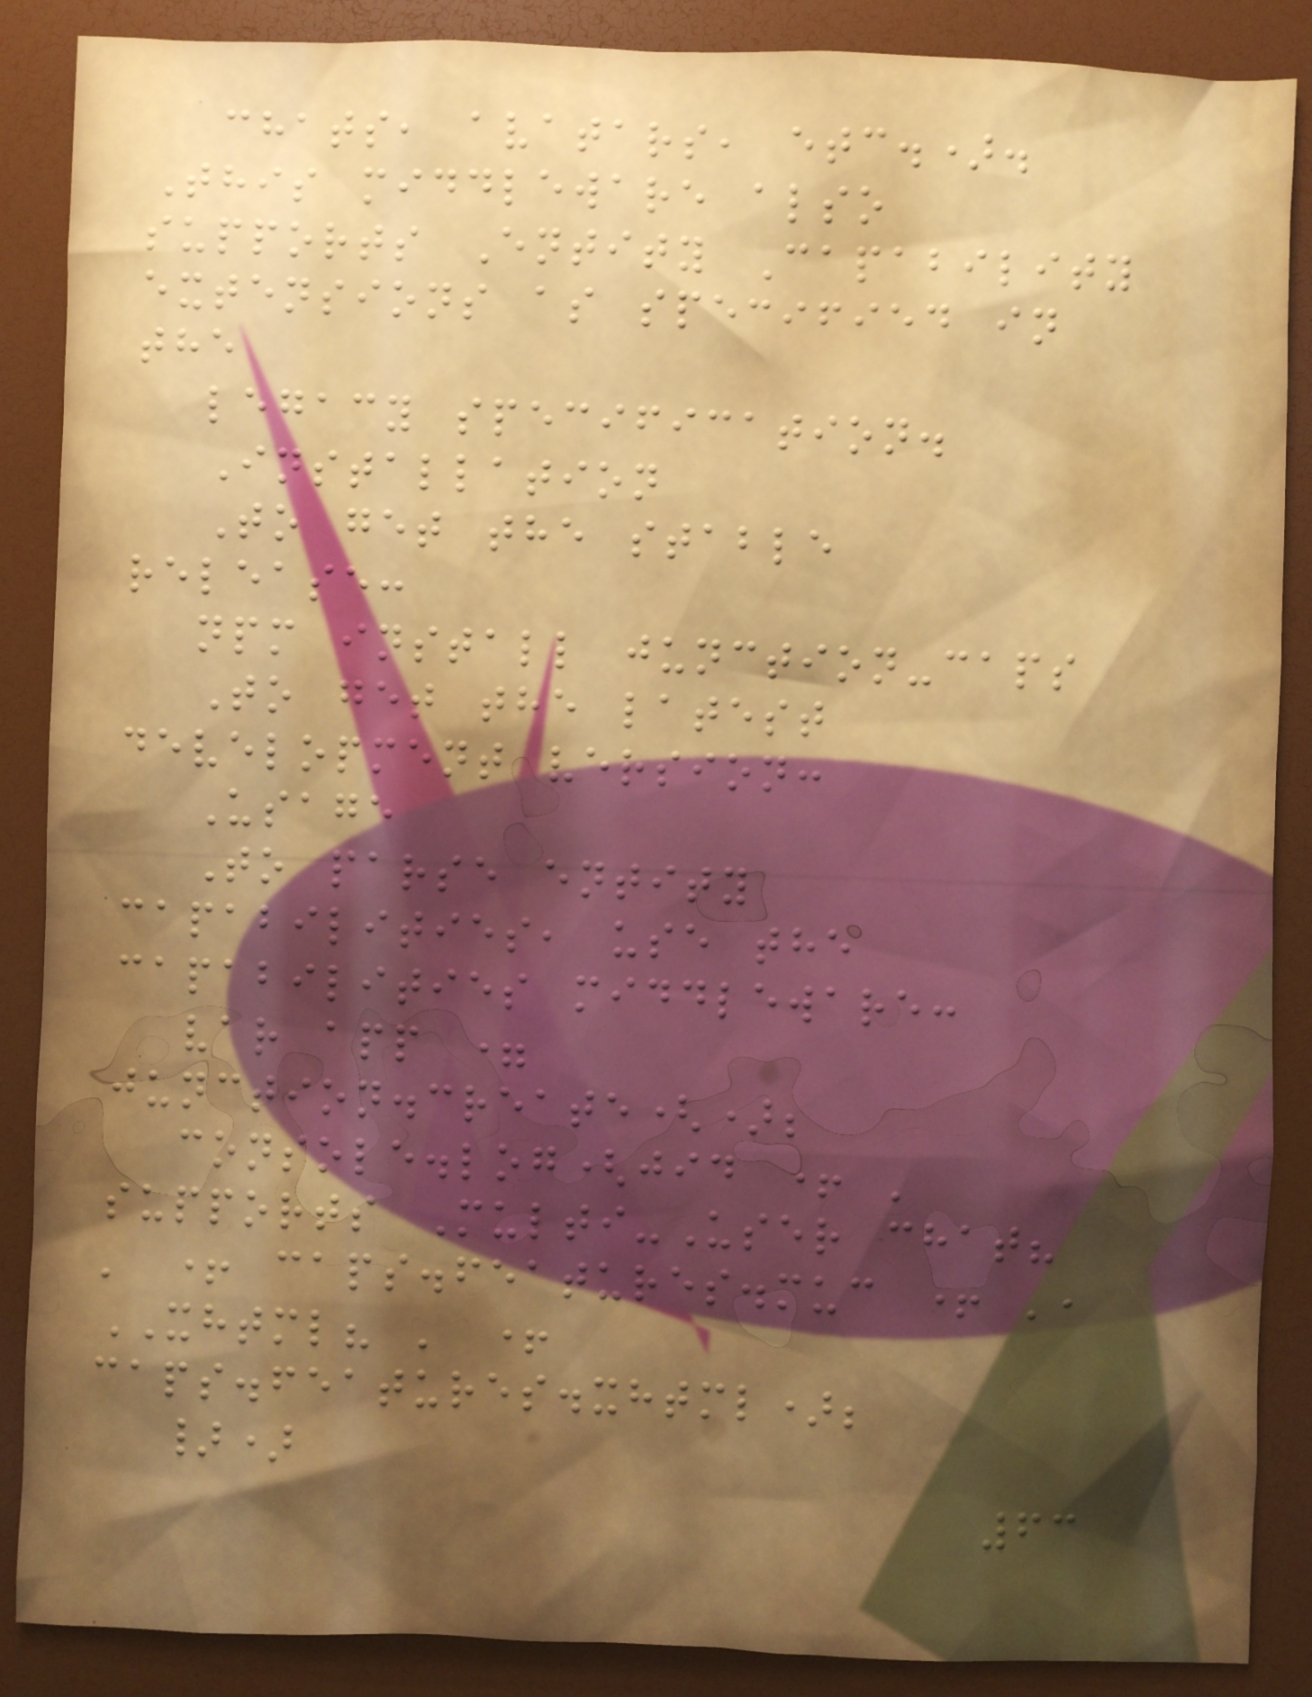chats, avatars, etc.).
This middleware also
supports Entity Capability
extensions as specified in
the
legacy specification.
Installation
To get the stable
release:
npm install junction-caps
To get the latest
development version:
Usage
To parse entity
capabilities, use the
capabilities middleware:
var app =
junction.create();
console.log(jid + '
supports Multi-User chat?
' + caps.features.muc + ',
XHTML? ' +
caps.features.xhtml);
})
63
